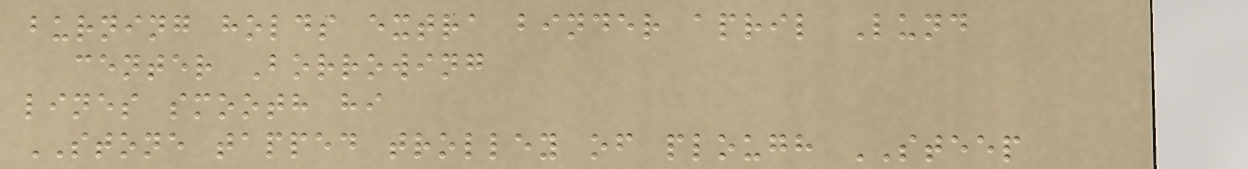burning holds extra binder april Lund
center Borrowing
lines smooth hi
STONE tapped trolley of plough STEEP
